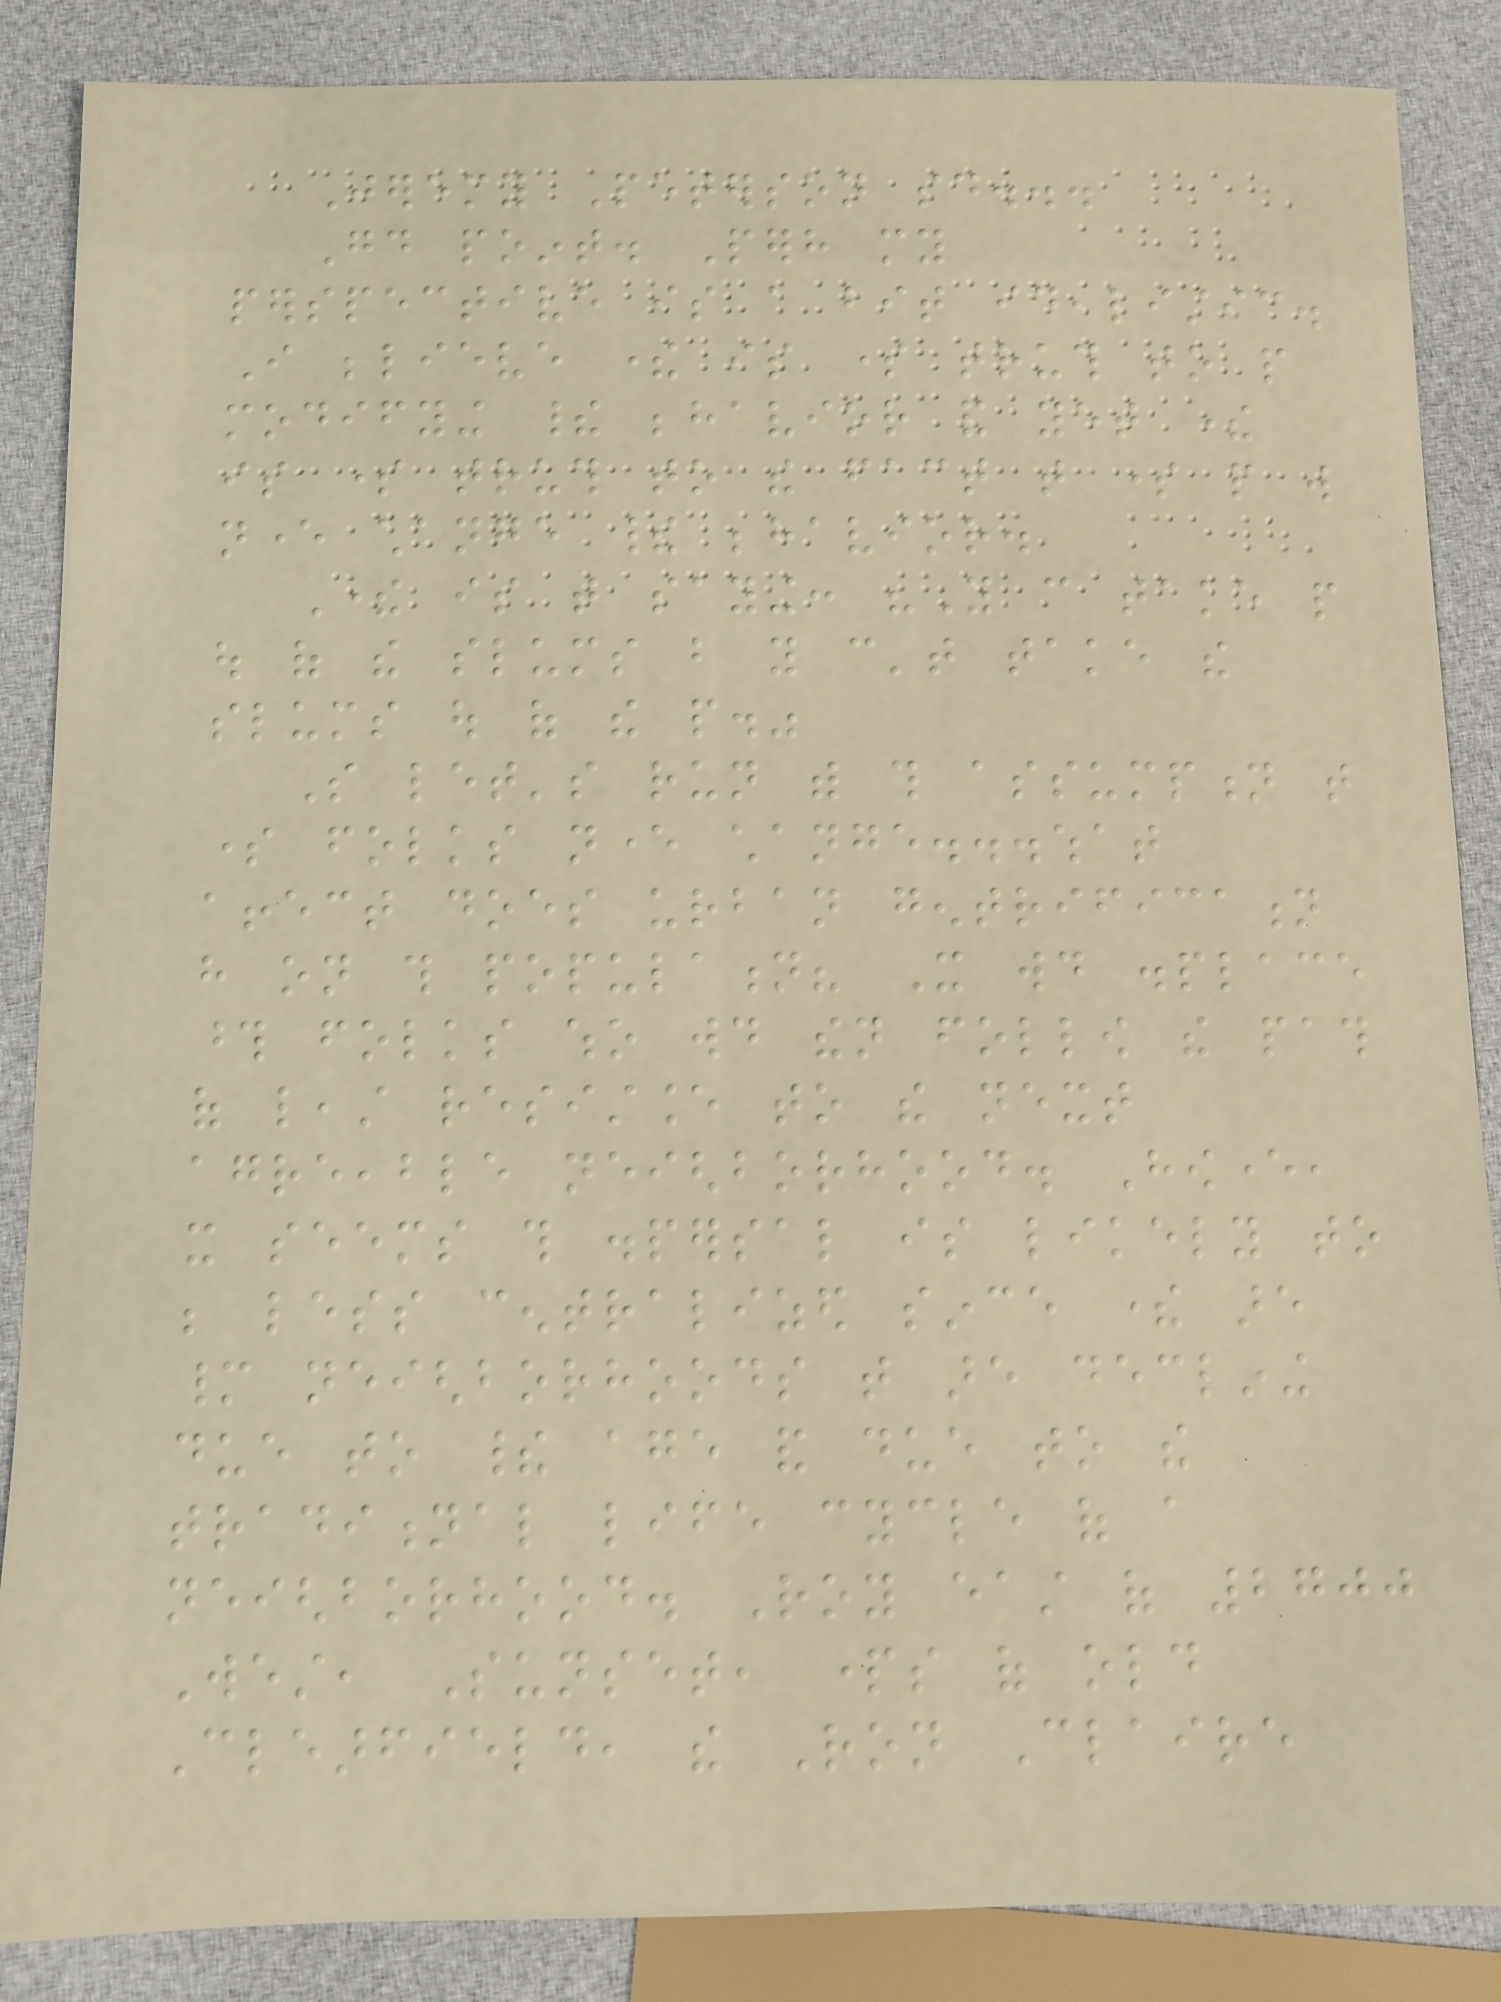Jeremy Peterson said...
Good point. Perhaps my
perspective is a bit idealistic.
I believe there is some truth to people
modifying their behavior and yet there
is some truth to the fact that some people will
never change their behavior.
There is that saying: "You can take people
out of the slums but you can't take the
slums out of the people."
So let's run with this assumption that
some folks never change...what
affect does urban gentrification
have on this population? It would displace
those folks who would then follow the path
of least resistance to the next
agreeable neighborhood. However,
it seems this dispersal is likely to
be less centralized since there are
many neighborhoods that are declining
due to their age and due to the
traditional life cycle of a
neighborhood. Roy east of 2700
West, Sunset, parts of old
Clearfield, the Ron Claire
